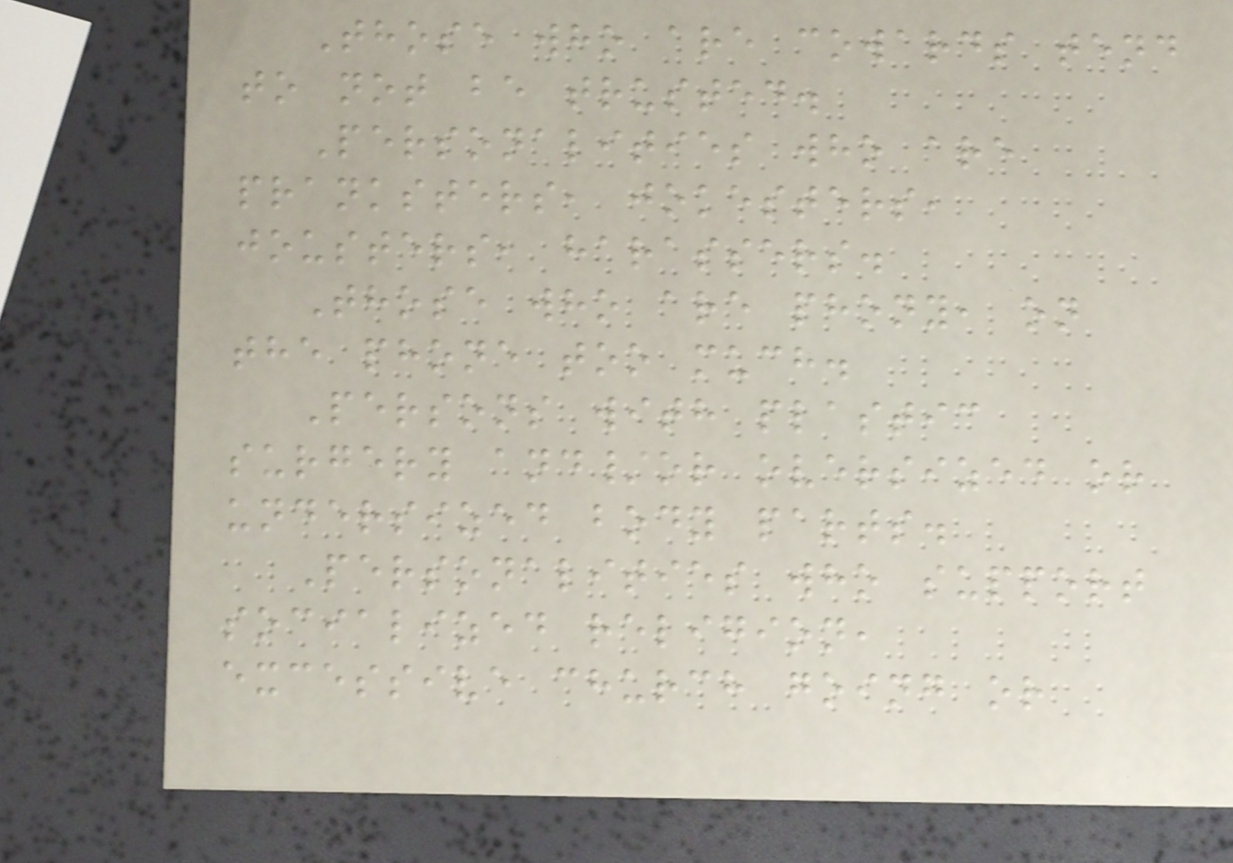Those who are cowards tend
to not be trusted.
Personalities who are
pranksters, jokesters,
jousters, harassers.
Those who are phony, on
the phone too much.
Persons with plastic
surgery and/or oversized or
undersized body parts.
Personalities who support
socialized religion,
excessive church going or
